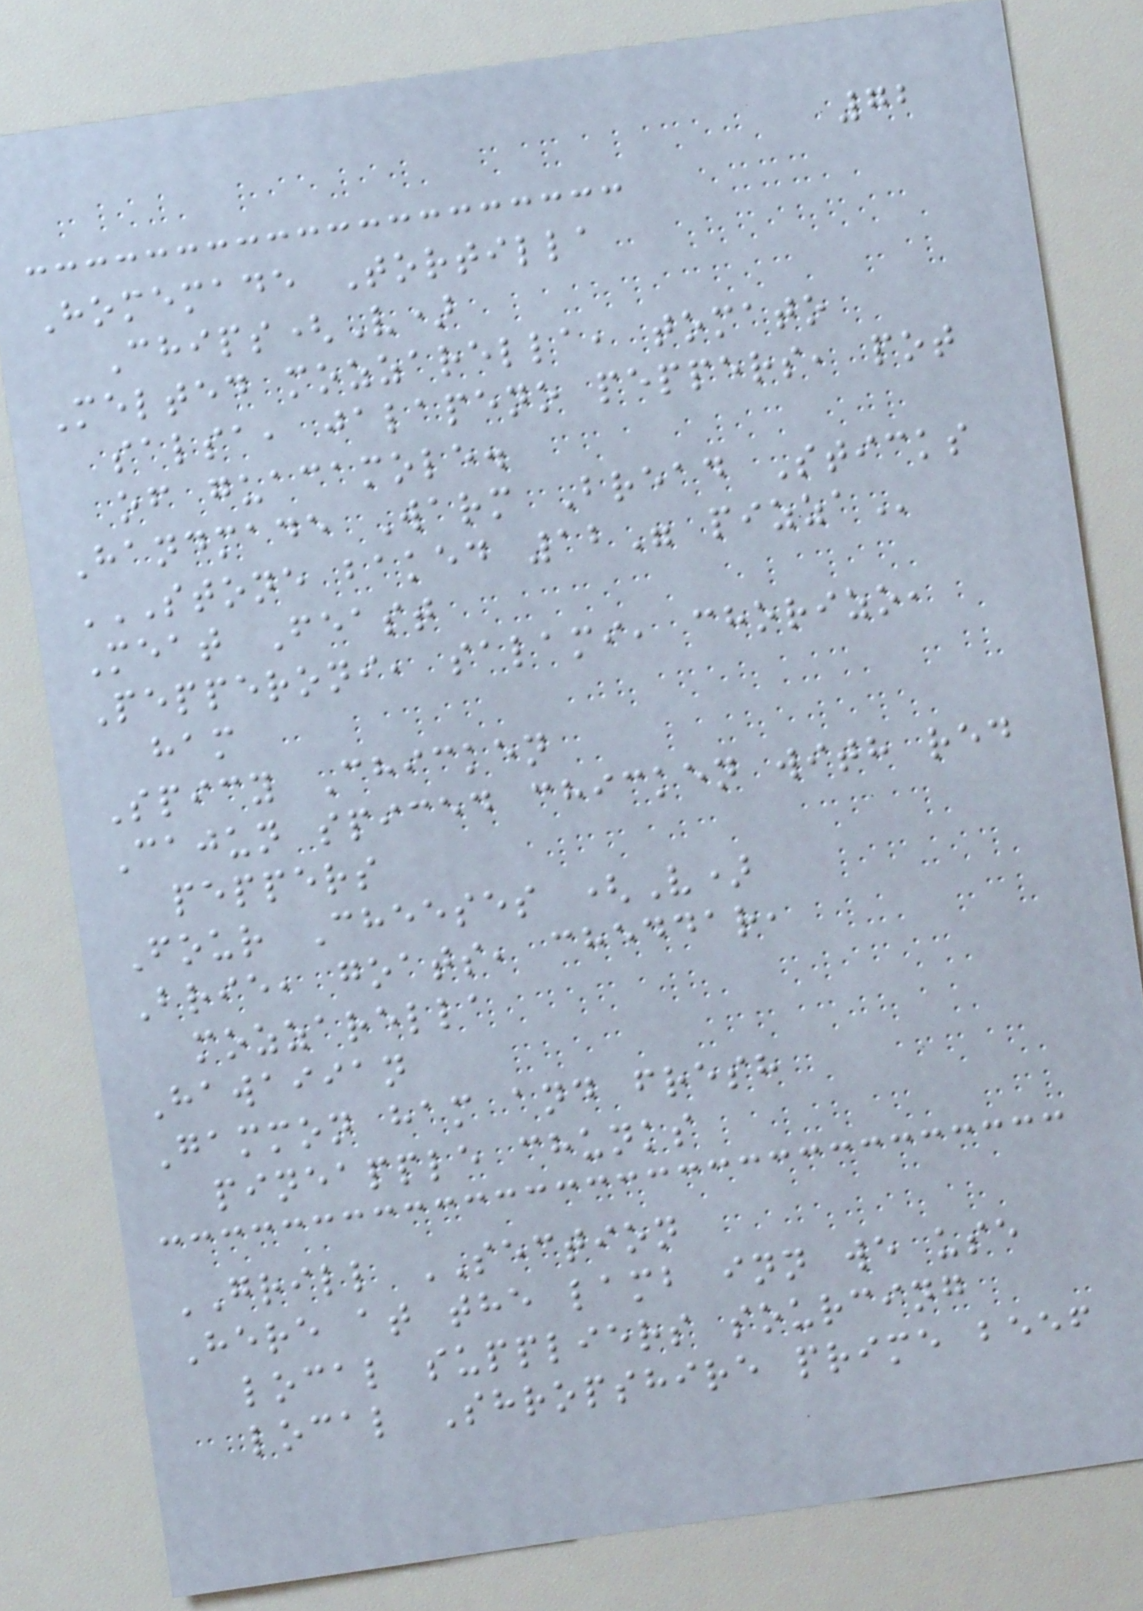72
Homemade Tortilla
Chips(V)
Melted mozzarella, tomato
salsa, jalapeno peppers, pot
of guacamole.
Handmade Warm Bread Sticks
STONE BAKED 12" PIZZA
Meat Feast
Pepperoni, salami, chorizo,
ham
Spicy Chicken
Cajun spiced chicken with red
peppers
Four Cheeses (V)
Brie, goats, cheddar,
mozzarella
Hawaiian
Gammon ham and fresh
pineapple chunks
GRILL SECTION
Here at the lamb inn we use
local suppliers sourcing
local Shropshire prime beef
